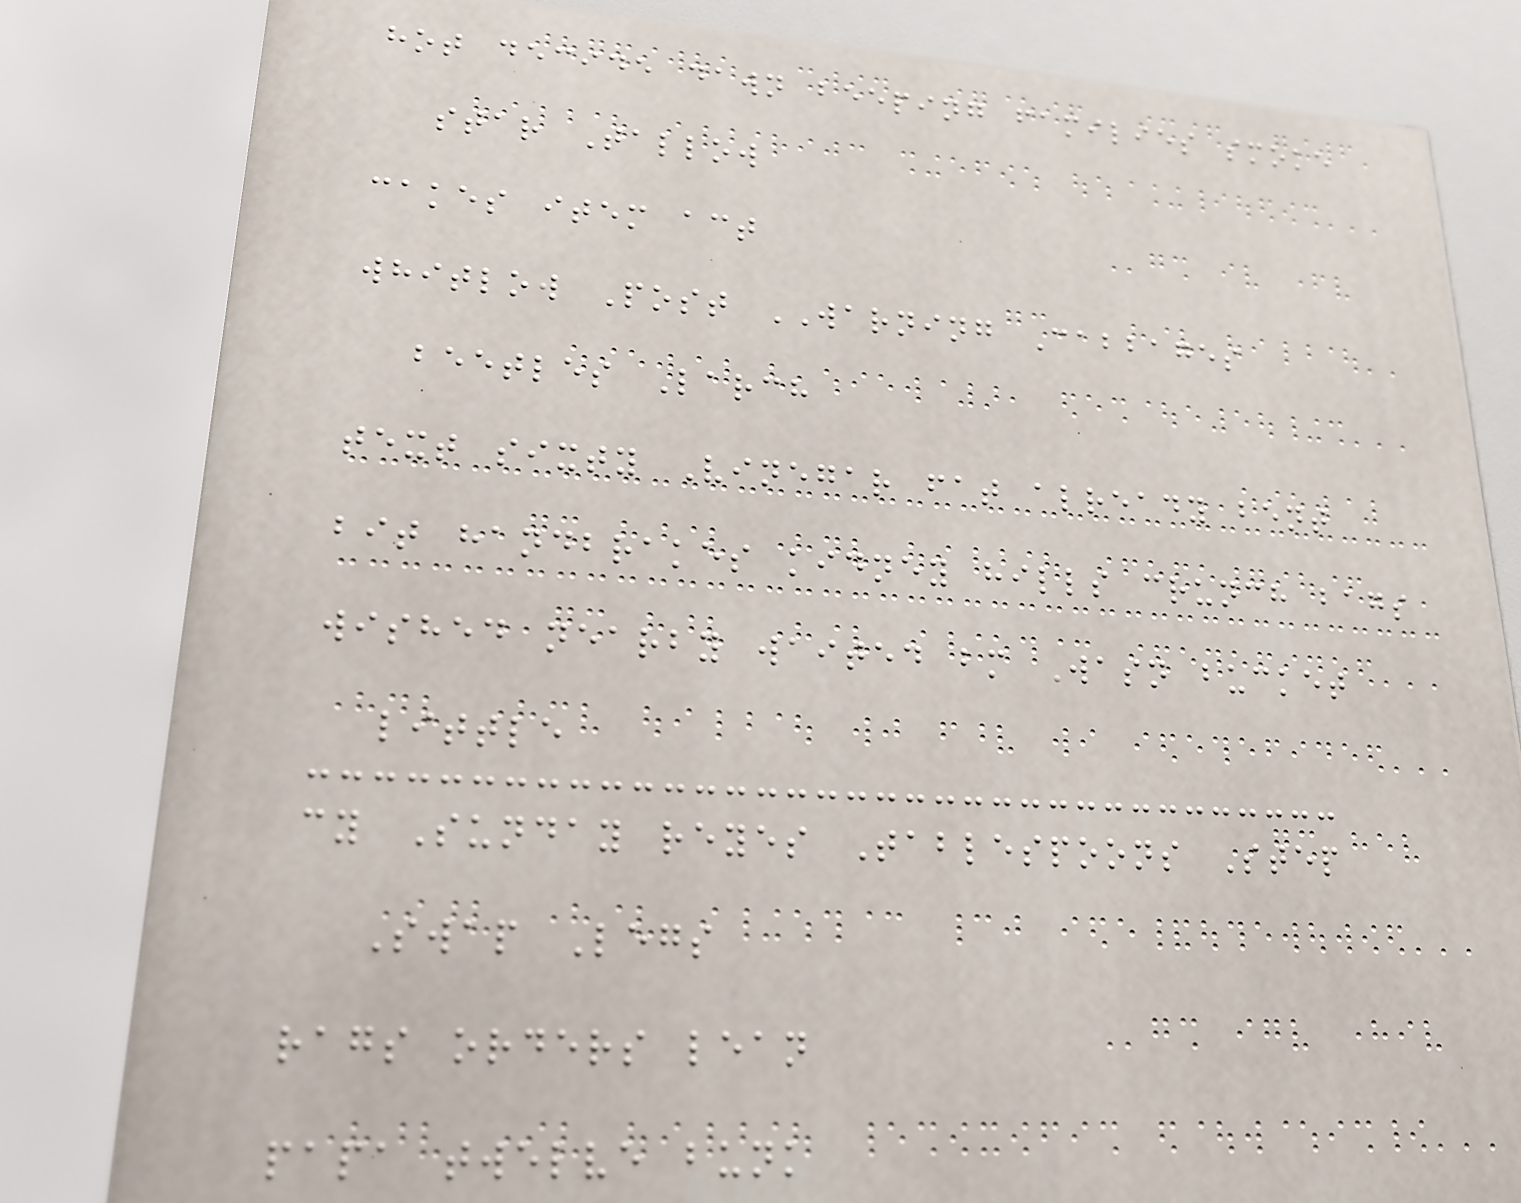hot decide dawn beeping families smoke
star Tallow
cakes item act
whitlow Post WARNING Cabbages
beetles Larch
text sixty Vinegar fat already bent
bit handbrakes kidney hills crunch bags
wished nearby waited bm Wasn bucket
little
cy Sunday reyes Tablespoons Step
Swap Legs
rags orders lean
papa twelve bunk
